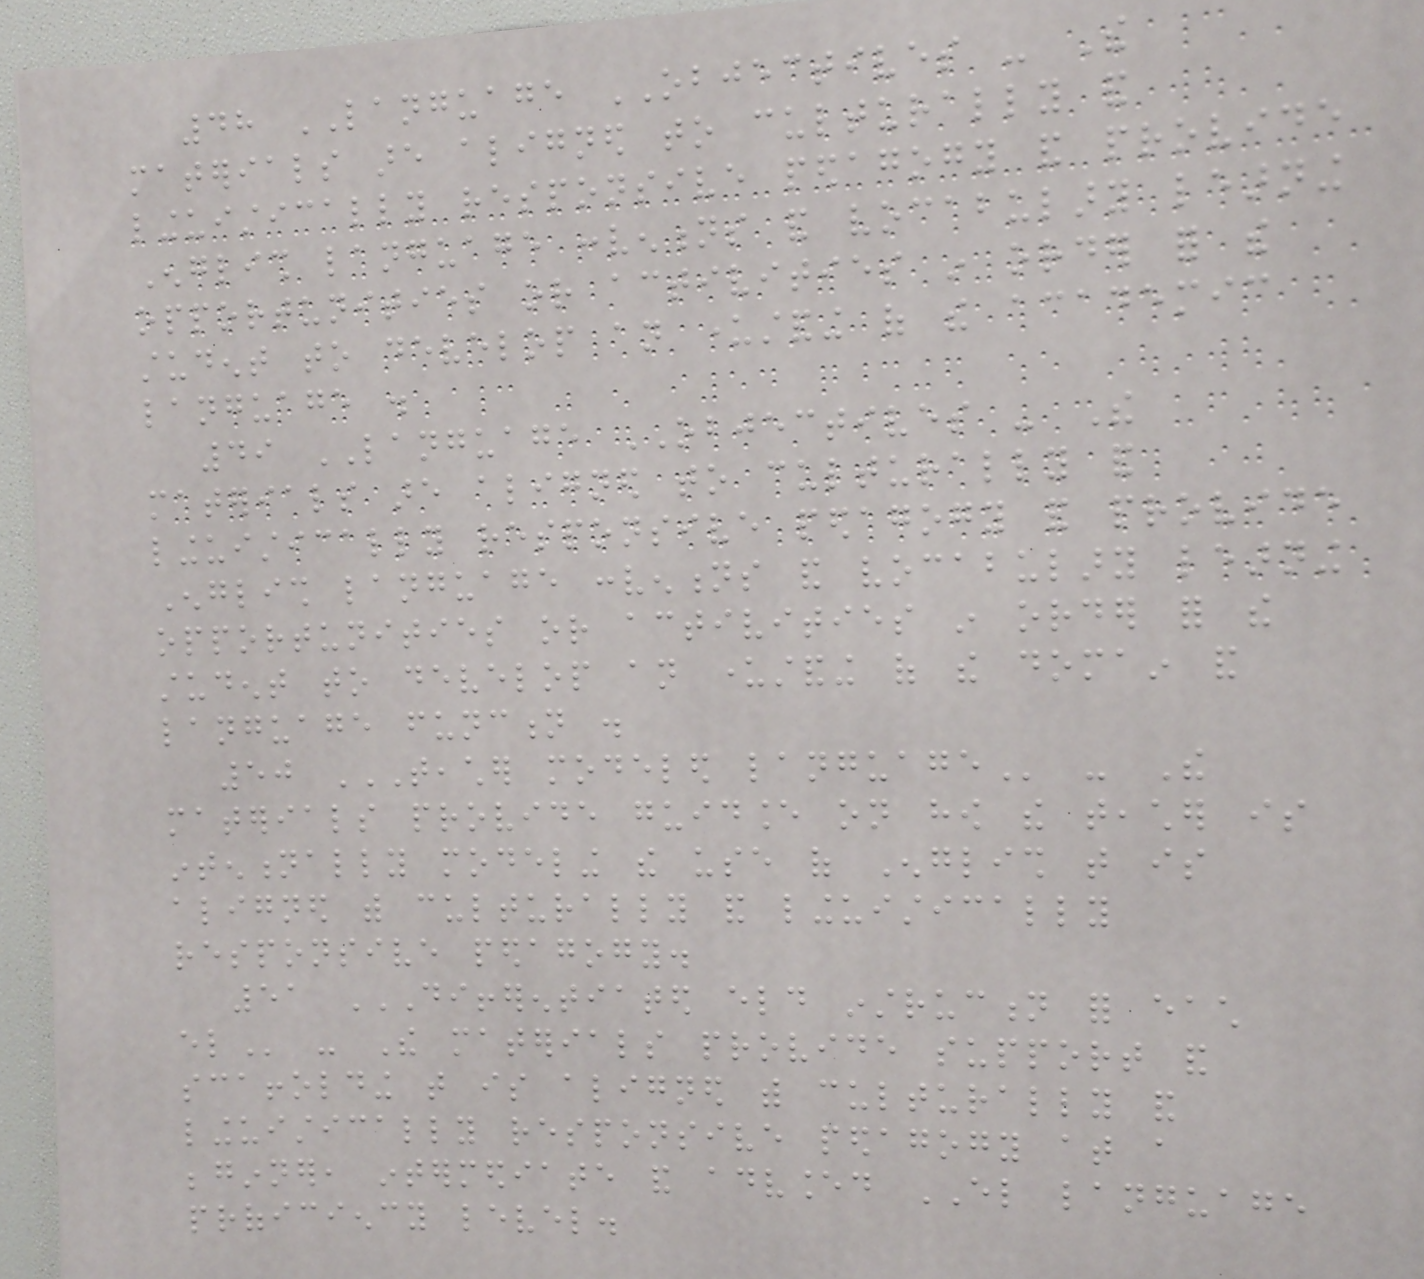48 LANGUAGE OBJECTIVES - The
materials are aligned to culturally and
linguistically responsive pedagogy and provide
English language conventions and vocabulary learning
opportunities or activities in order for the
student to develop an understanding of the academic
language .
49 LANGUAGE OBJECTIVES - The
materials are aligned to culturally and
linguistically responsive pedagogy and provide
English language conventions and vocabulary learning
opportunities or activities in order for the
student to develop an understanding of the domain and
language function .
50 TEACHER MODELED LANGUAGE - The
materials provide guidance on how the teacher is
intentionally modeling the use of English that is
aligned with culturally and linguistically
responsive pedagogy.
51 DIFFERENTIATED ELD INSTRUCTION FOR EACH
EL - The materials provide support and
scaffolding that is aligned with culturally and
linguistically responsive pedagogy at a
beginner, intermediate and advanced EL language
proficiency level.
